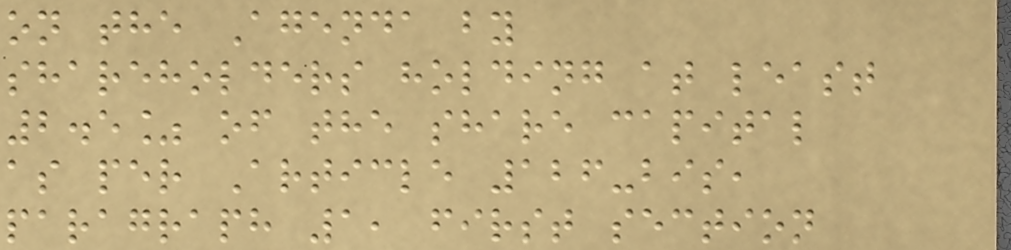on the Agenda by
shareholders holding at least
2.5% of the share capital
as per Article 126-bis,
paragraph 1, first section
